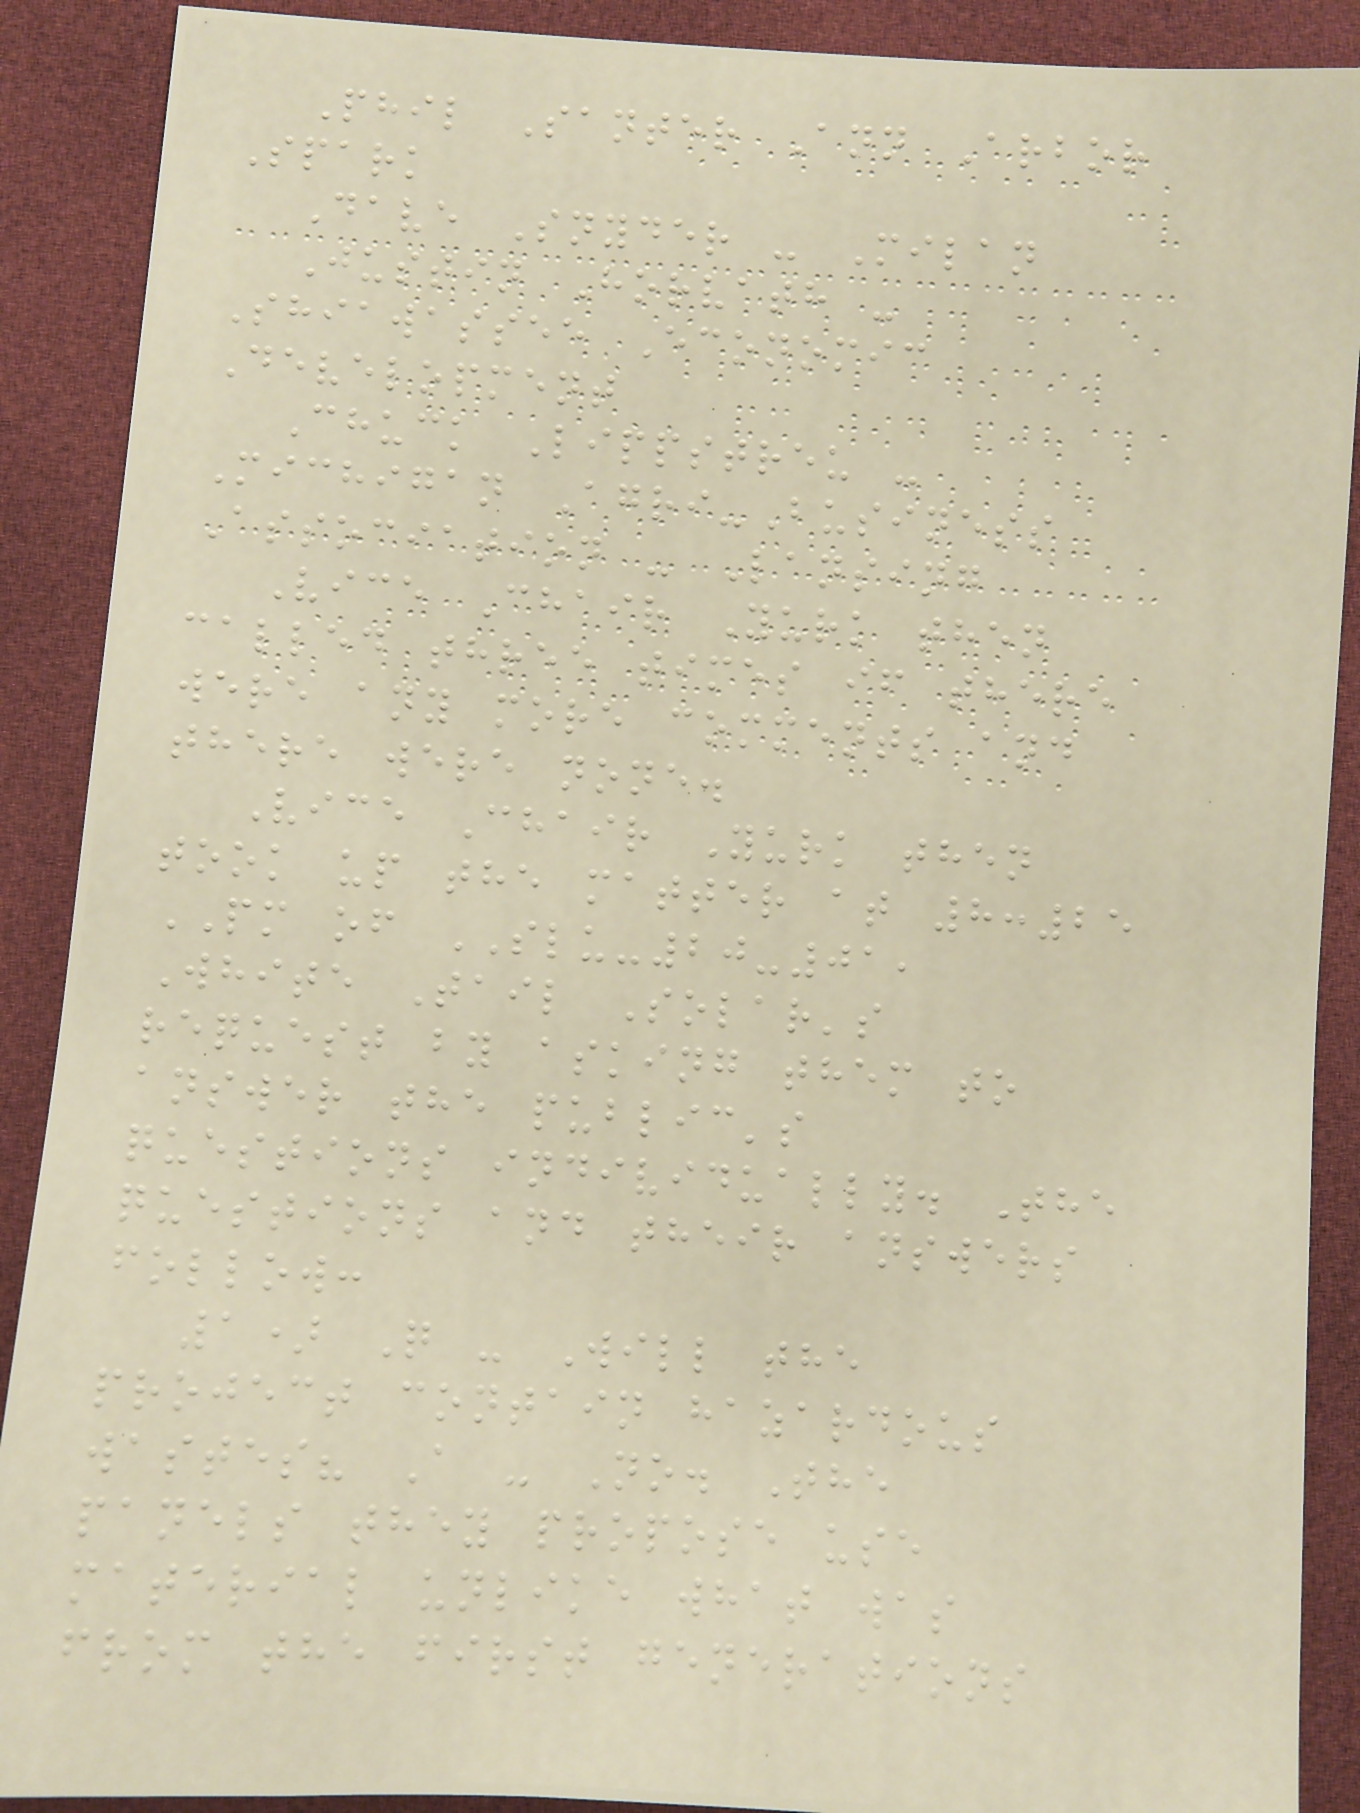Phil Santer Ann Arbor
Spark
Dave Snyder - Milan
Justin Horvath -
Shiawassee Economic
Development
Chuck Lippstreu -
Michigan Agri-Business
Association - Lansing
Vice Chair Yurk then
called three times if there
were any more comments and
there were none.
Vice Chair Yurk then
took up the matter at 8:25
PM of SLU-20-01,
White Tail Solar's
request by asking them to
answer the public's
questions individually. The
questions and their answers
follow:
1) Q - Will the
project contain hazardous
wastes? A - No. The
panels they propose use
material unlike what was
from the first generations
